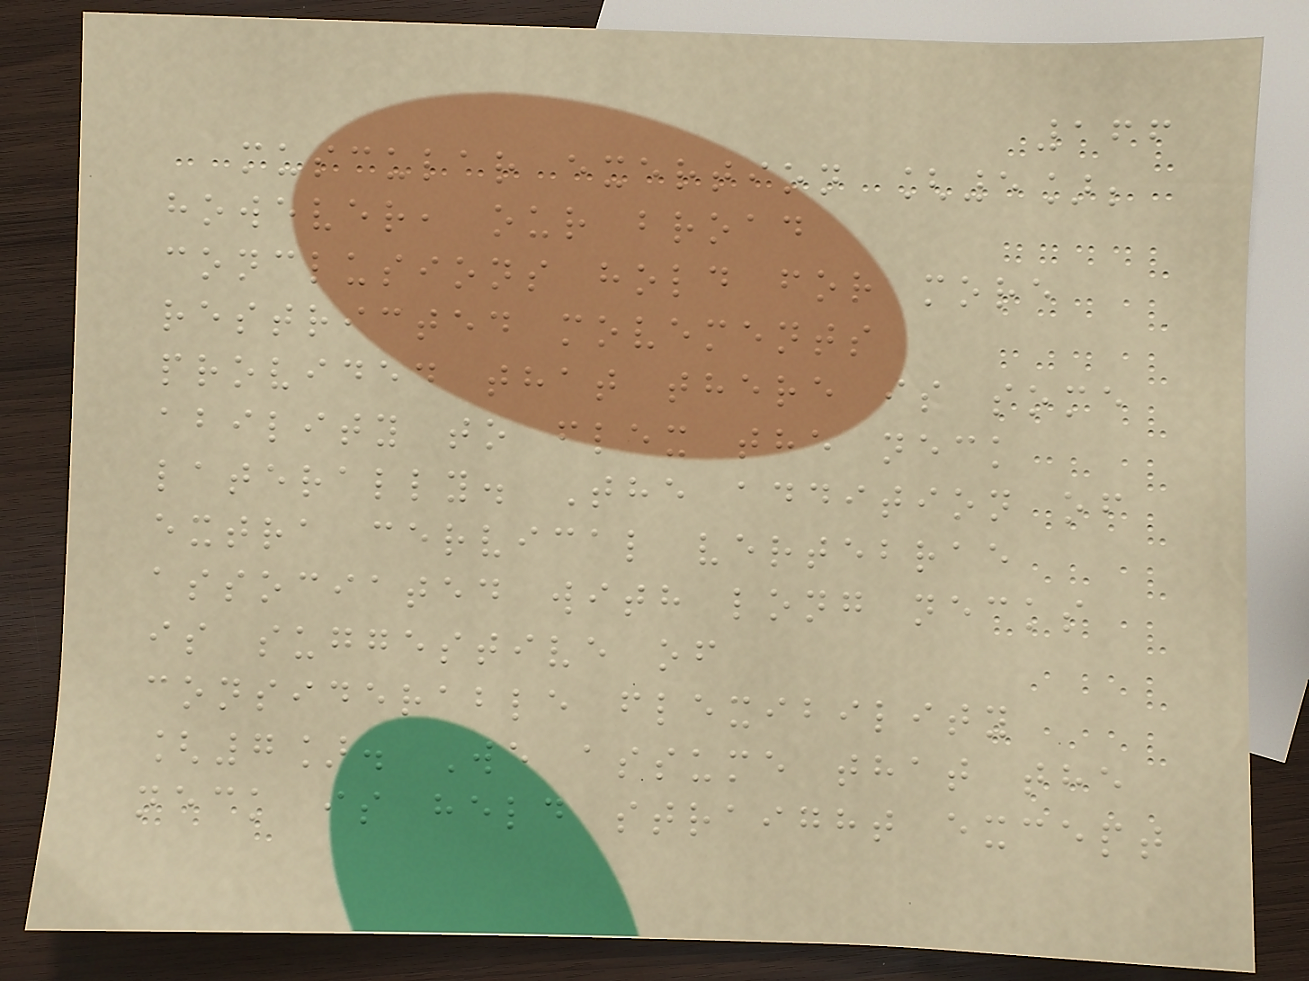166
muscular exertion [5];
however, our broad
conclusions hold for more
restricted movements
provided that there is some
ability to flex the neck
laterally. The addition of
extra cervical vertebrae
associated with long necks
is suggestive of
considerable flexibility
[7]. We assume that the
neck is held straight except
